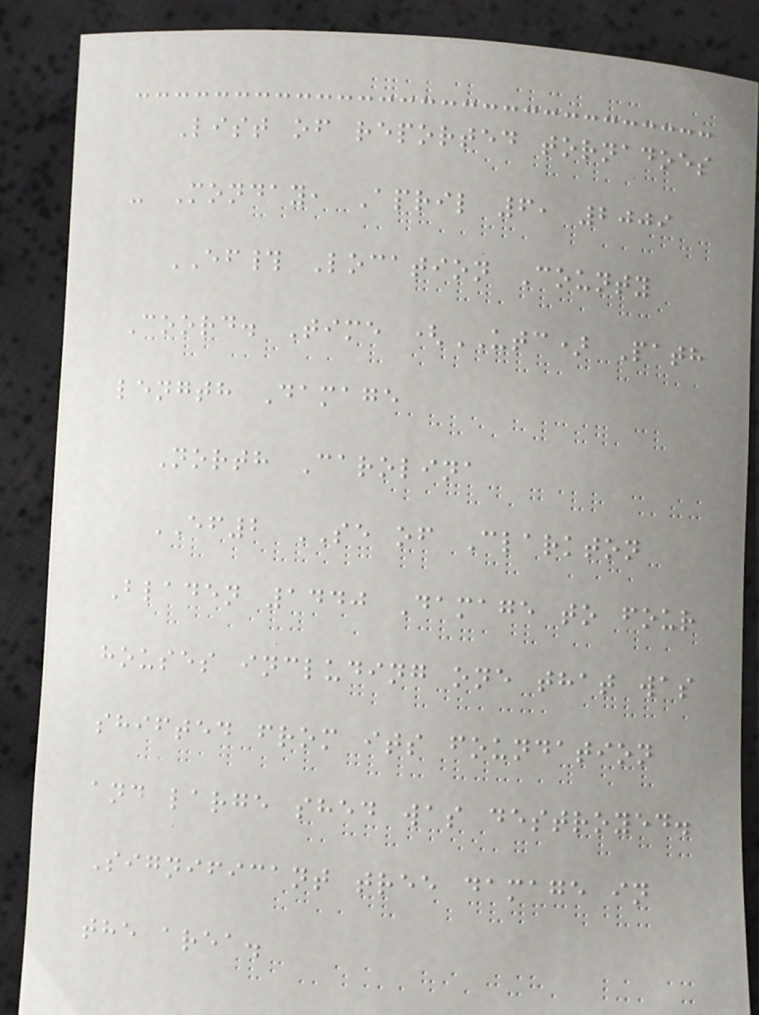List of reported tornadoes
- Monday, April 6, 2009
EF# Location County
Coord. Time (UTC) Path
length Damage
North Carolina
EF2 SE of Clarkton
Bladen 1440 Damage to four
houses including one that was
shifted from its foundation
and large shed was destroyed.
Significant tree damage in
the area.
